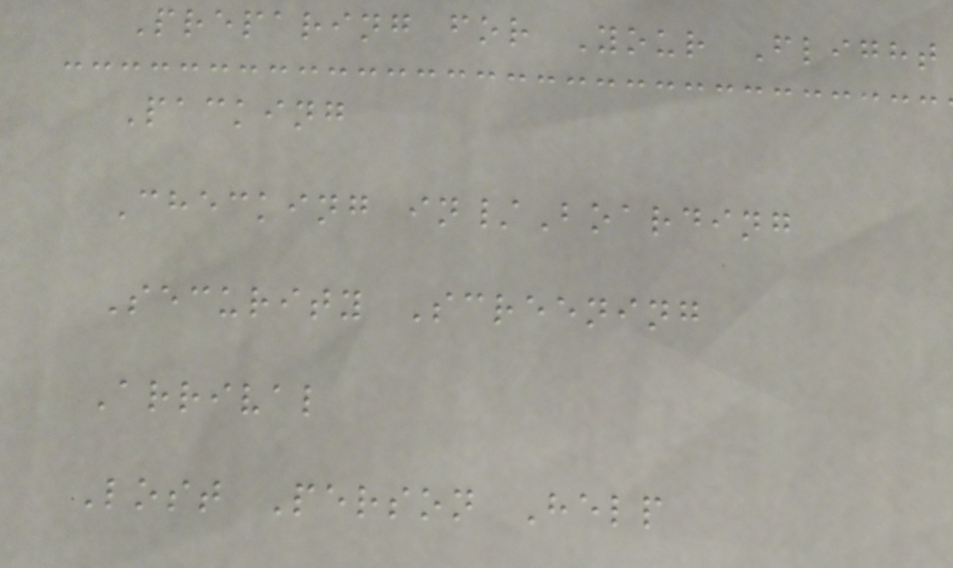Preparing for Your Flight
Packing
Checking in/Boarding
Security Screening
Arrival
Lost Person Help
